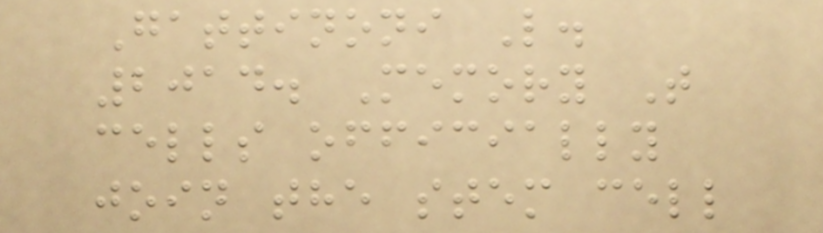Gattinoni L.
2014. Memory T
cells officially
join the stem cell
